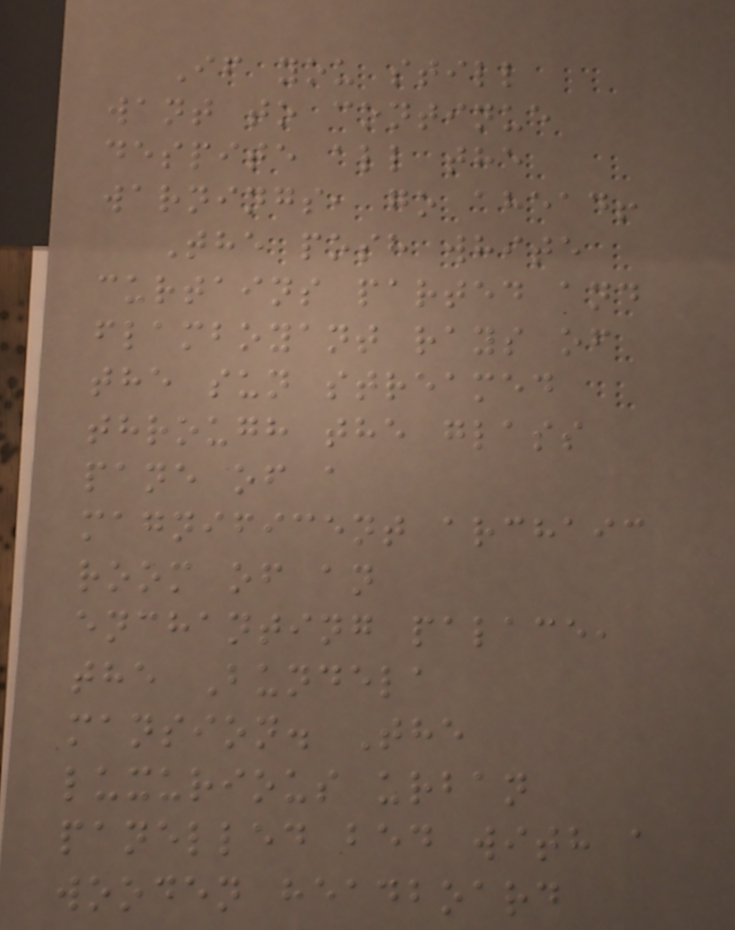If you still
want to continue
despite all the
warnings, go ahead!
The posh white
curtains parted and
flamboyant rays of
the sun streamed
through the glass
pane of a
magnificent archaic
room of an
enchanting palace,
the Bundela
mansion. The
luxurious urban
panelled bed with a
wooden headboard
